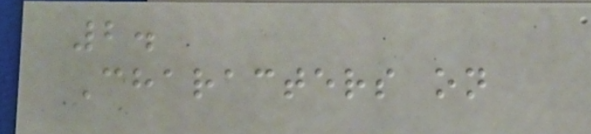2.
Characters on
